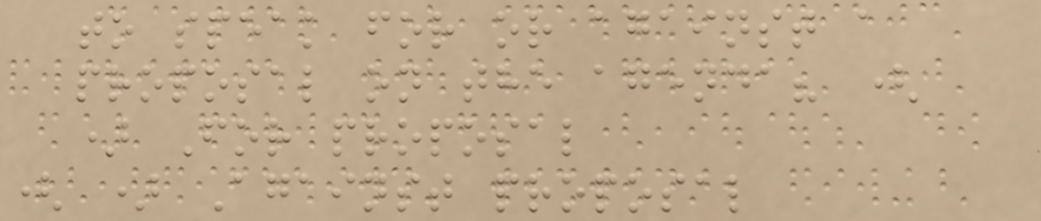to speak for or against a
proposal on the agenda? (
) For proposal
( ) Against proposal
